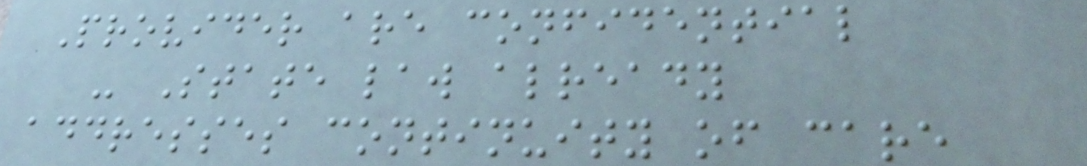Provider are confidential
- State law already
addresses continuity of care
